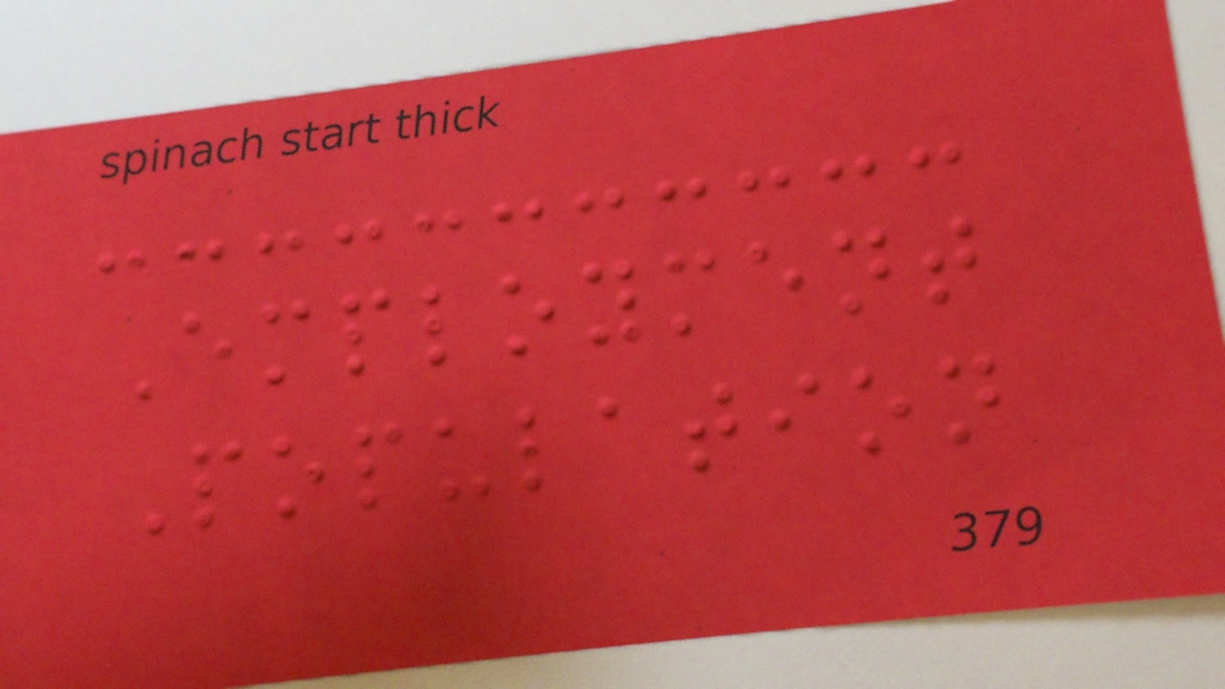Employment
Population
